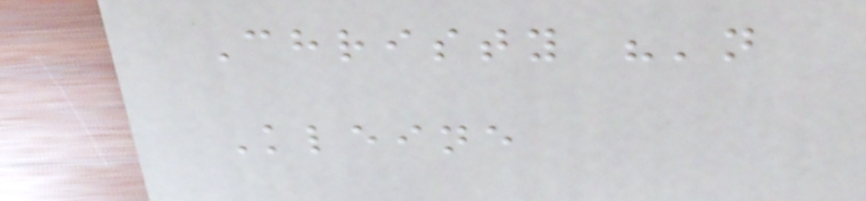Christy "'n
Kleine
